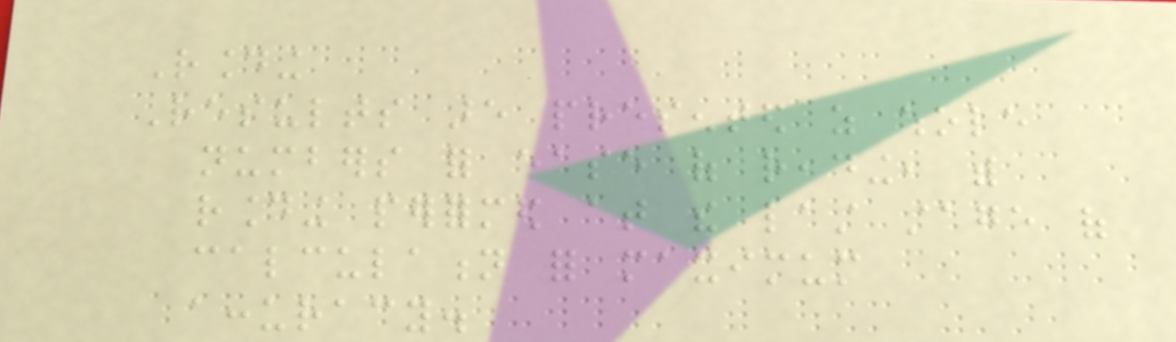Rounding
Results are presented as whole
numbers for ease of reading, with
rounding performed at the last stage of
calculation for maximum
accuracy.
